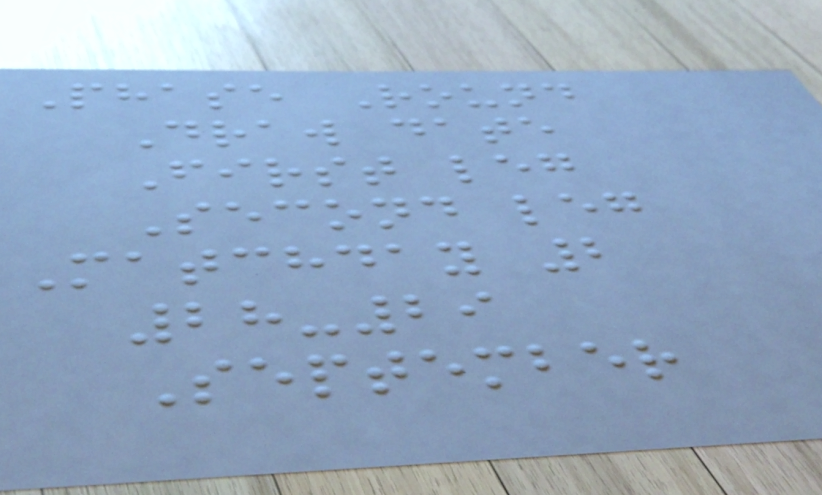Phase Round
Draw date
First leg
Second leg
Matchday 2
28-29
September
